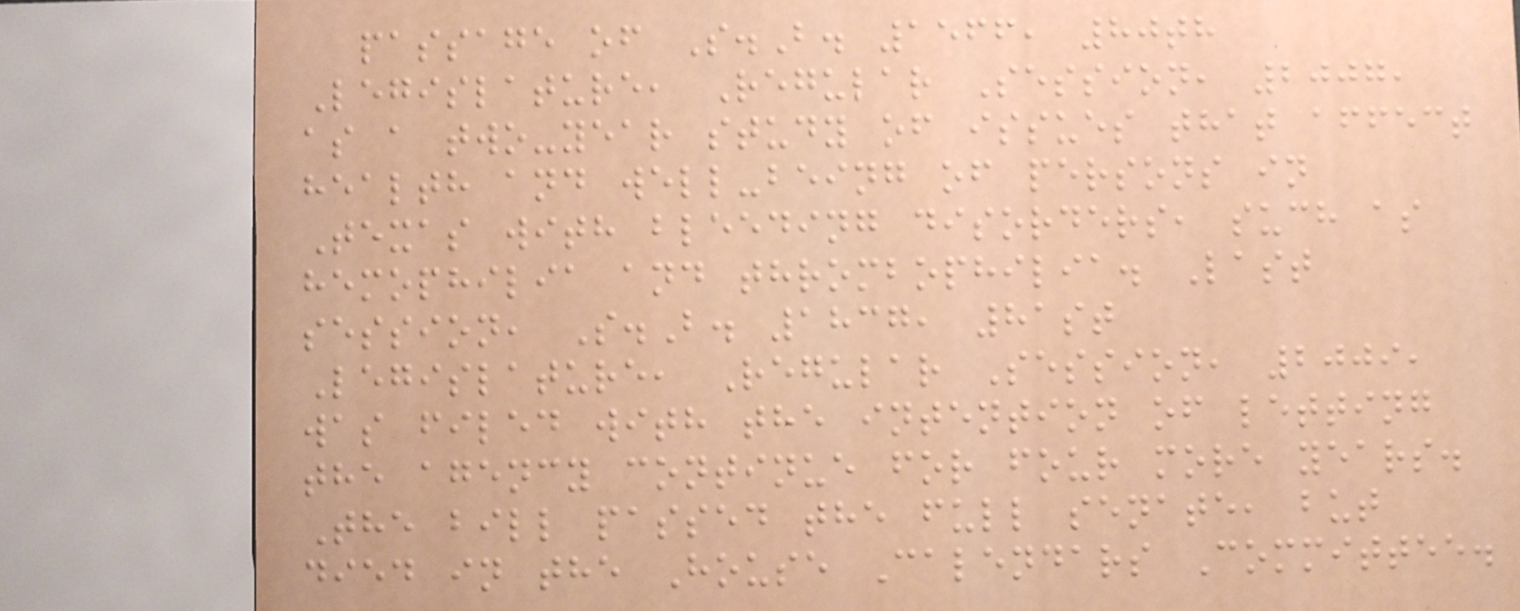passage of S.B. 1566, 80th
Legislature, Regular Session, 2007,
as a two-year study of issues that affect
health and well-being of persons in
Texas with bleeding disorders, such as
hemophilia and thrombophilia. Last
session, S.B. 1837, 81st
Legislature, Regular Session, 2009,
was filed with the intention of letting
the agency continue for four more years.
The bill passed the full senate, but
died in the House Calendars Committee.
